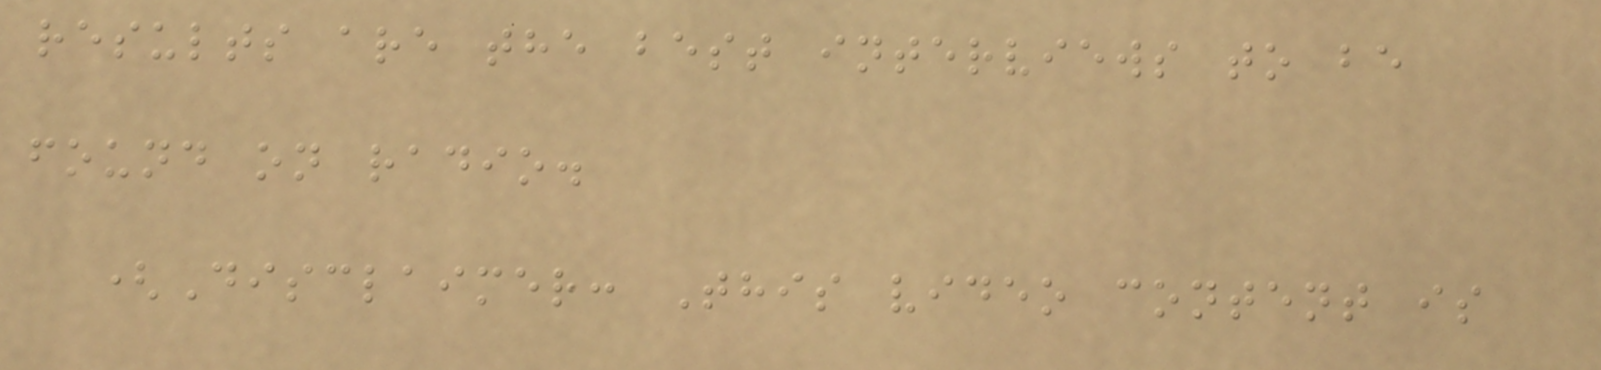results are the best interviews to be
found on radio.
(Disclaimer: This video content is
